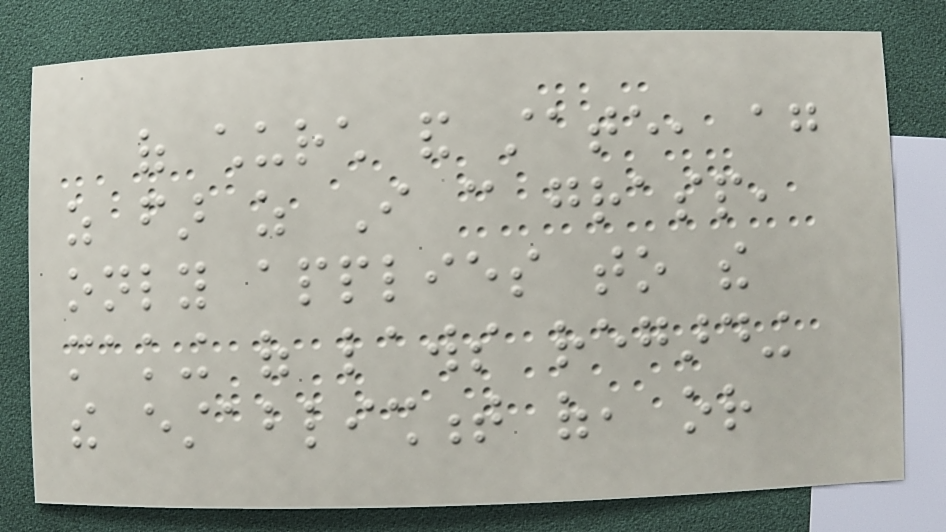of church and state, again
as far as I can grasp,
only applies to the
making of laws regarding
the establishment of, or
